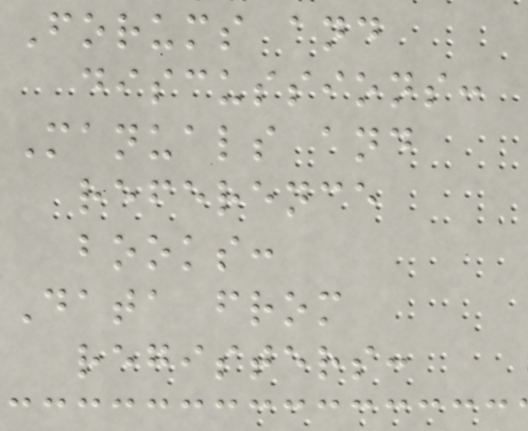Forums and
discussions:
Manuals and
reference
books:
Data from
registers:
